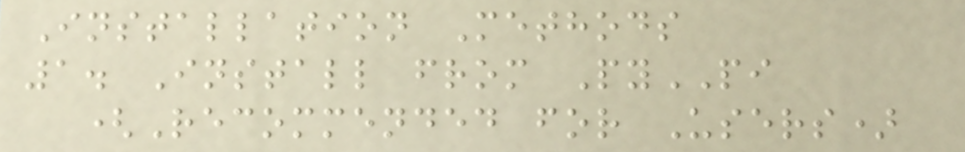Installation Methods
1. Install from PyPI
(Recommended for Users)
